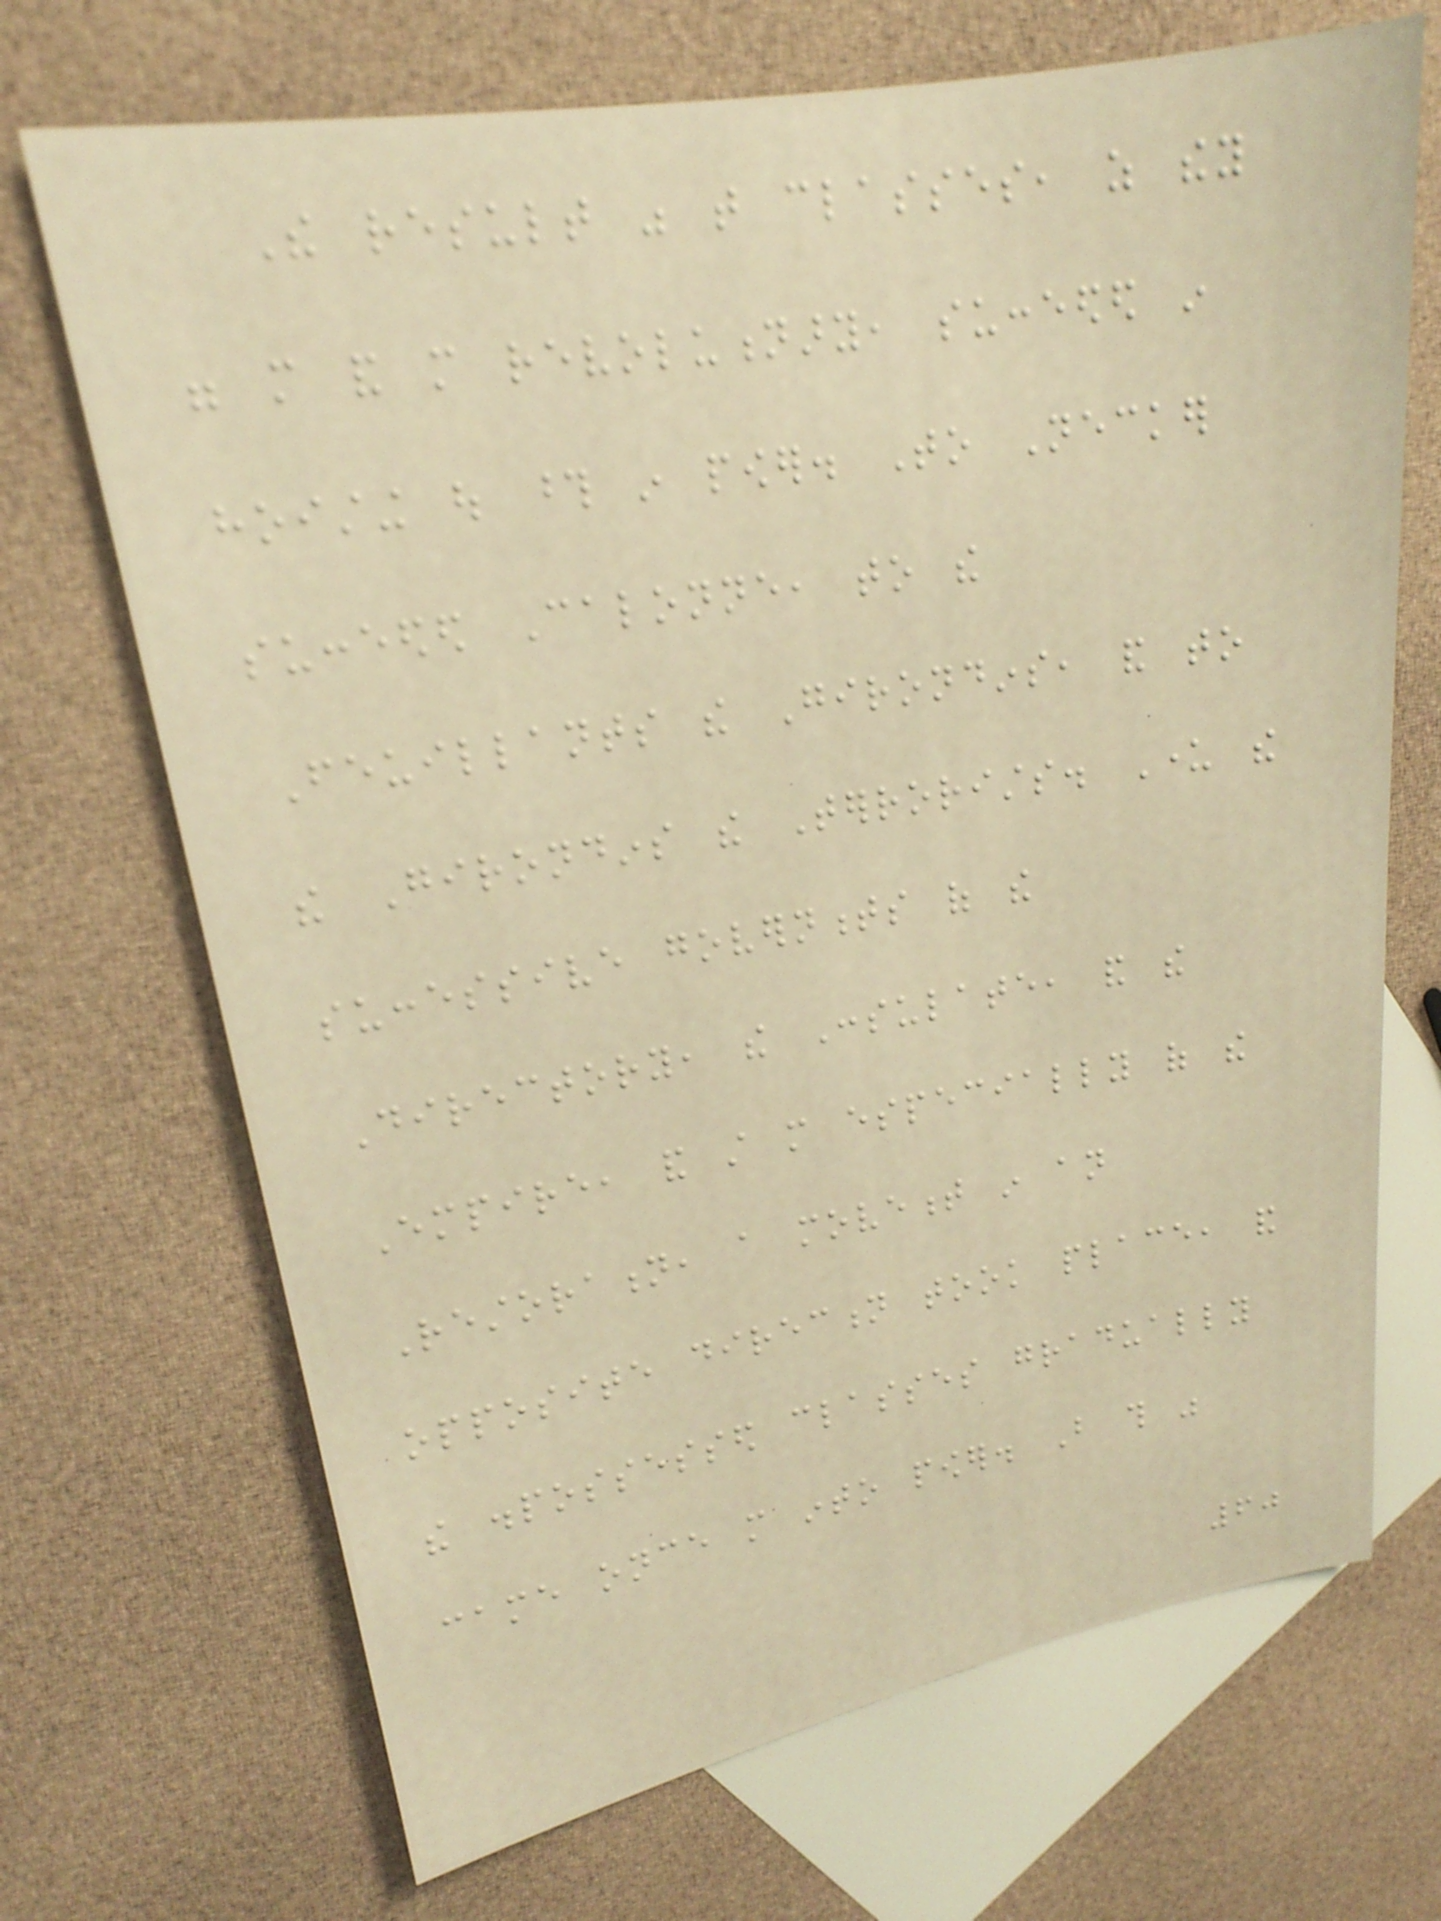The result was that classes, as they
were more and more revolutionary, succeeded in
hoisting out those in power. To Necker
succeeded Calonne, to the
Feuillants the Girondins, and to
the Girondins the Terrorists. Under the
successive governments of the
Directory, the Consulate, and the
Empire, and still more especially of the
Restoration, a movement in an
opposite direction took place, and
the dispossessed classes gradually
came once more into power. But this was
60
